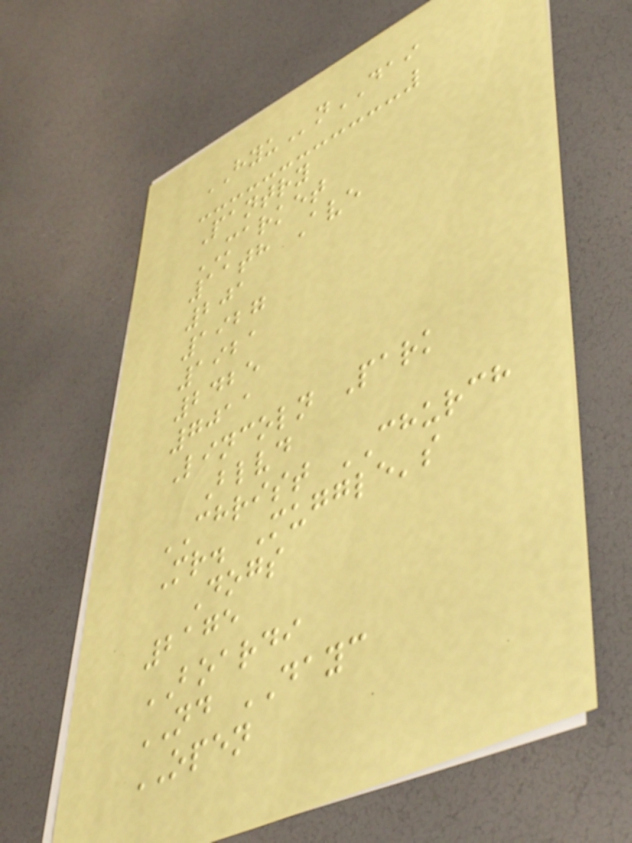HYUnDAI
Pantry
MARKET
11th Ave
201
1927
1921
2425
7011
Lincoln Park
Blvd
CHRIST CHURCH
Mr. Muggle's
Dogs
2175
BOARDI
ND DAYC
OPEN
